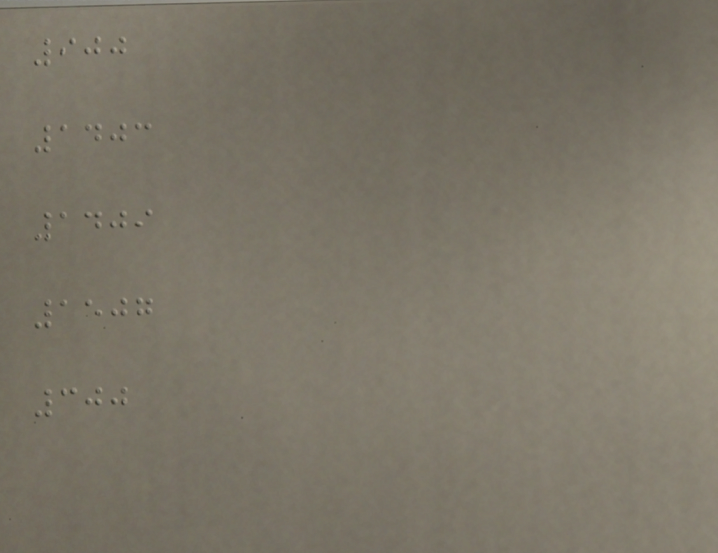900
1403
1409
1507
300
